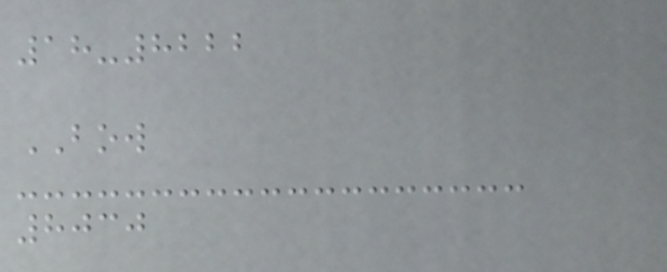18-8222
BOW
8030
